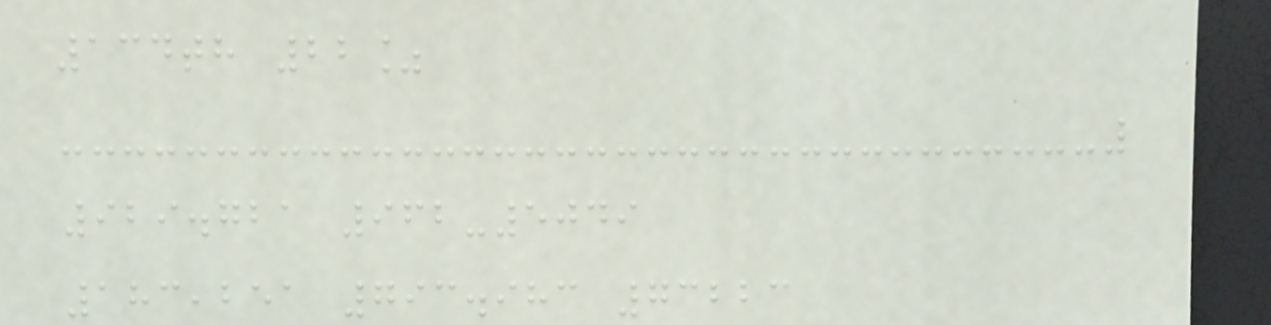134th 22%
929.721 962-5049
183,251 793.983 73223
